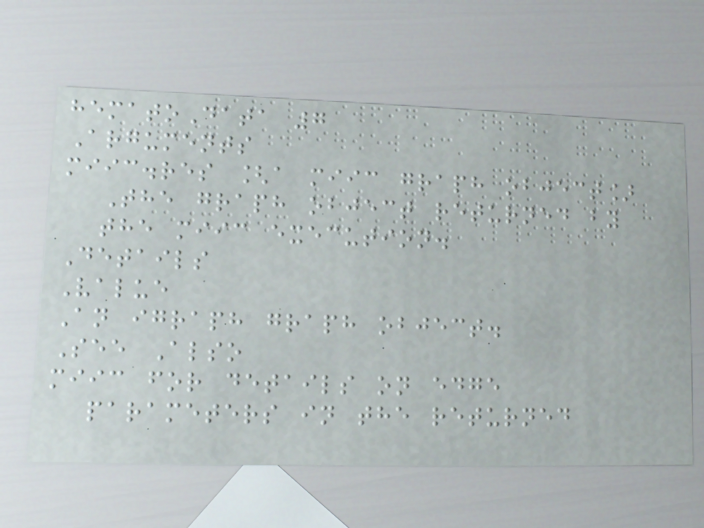hematoData 7
Arguments
miic.res [a miic graph object]
The graph object returned by
the miic execution.
Details
Value
An igraph graph object.
See Also
miic for details on edge
parameters in the returned
